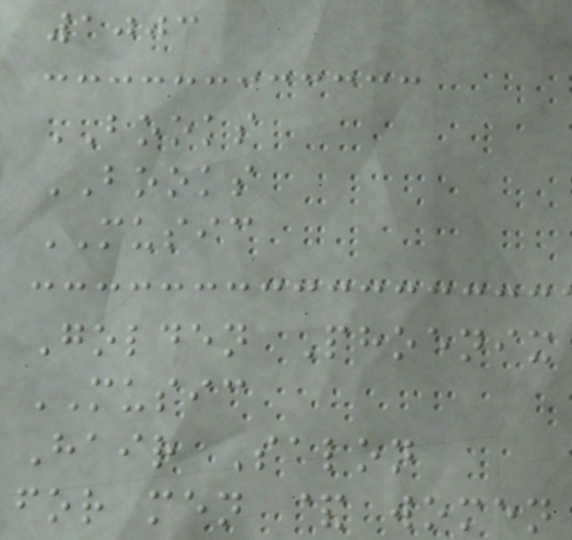1003
BOOKS
BOOKS
MUSIC
Golden Phoenix
MUSIC
Hair Salon
for men & women
